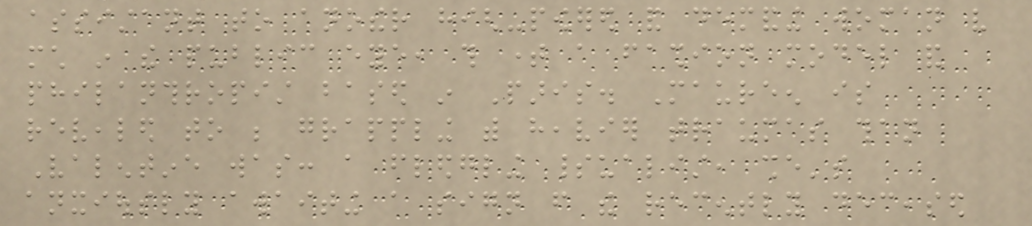assistant to another high-powered and demanding woman very
much in the public eye, this time a fashion model and
philanthropist based in Paris. Maureen is
revealed to be grappling with heavier traumas than
Valentine was: a fledgling spiritualist, she's
anxiously awaiting a sign from the recently deceased
